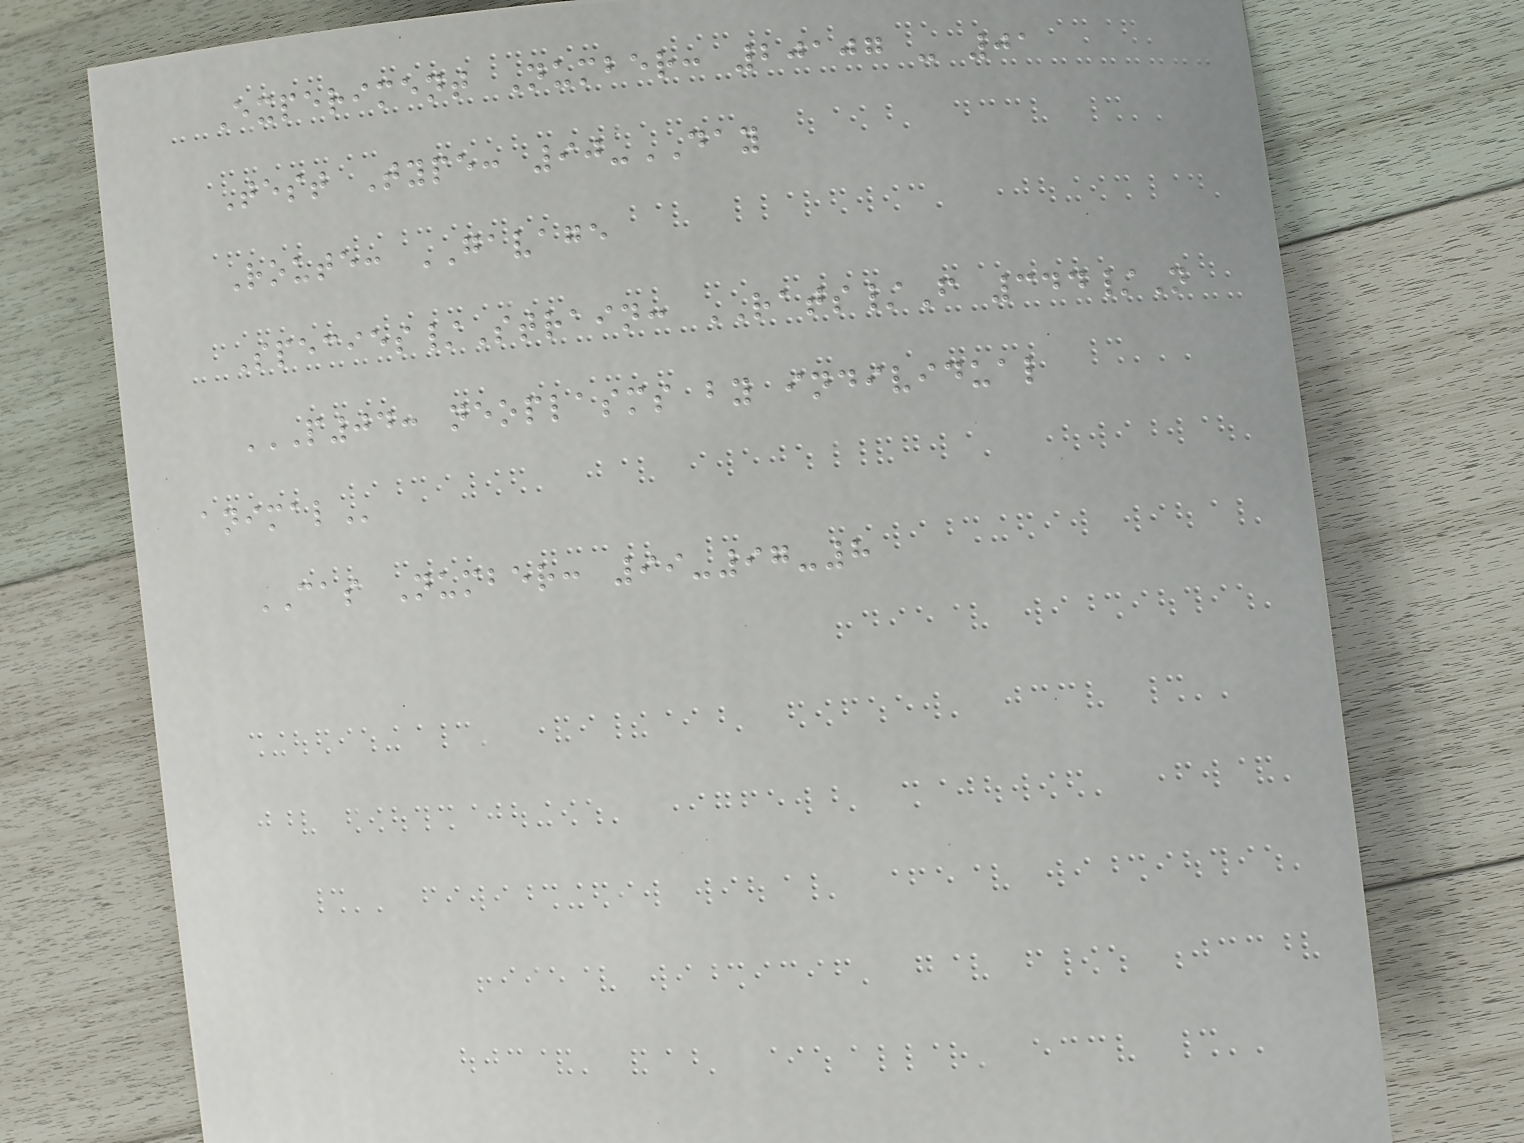Experiment Number: 20107 - 01
Test Type: 90-DAY
Route: GAVAGE
Species/Strain: RATS/F 344/N
P04: NEOPLASMS BY INDIVIDUAL
ANIMAL
CAS Number: 99-97-8
